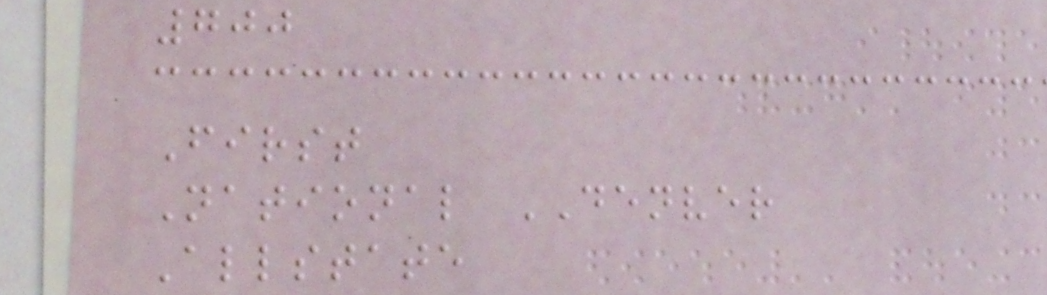700
First
National DENVER
Allstate
